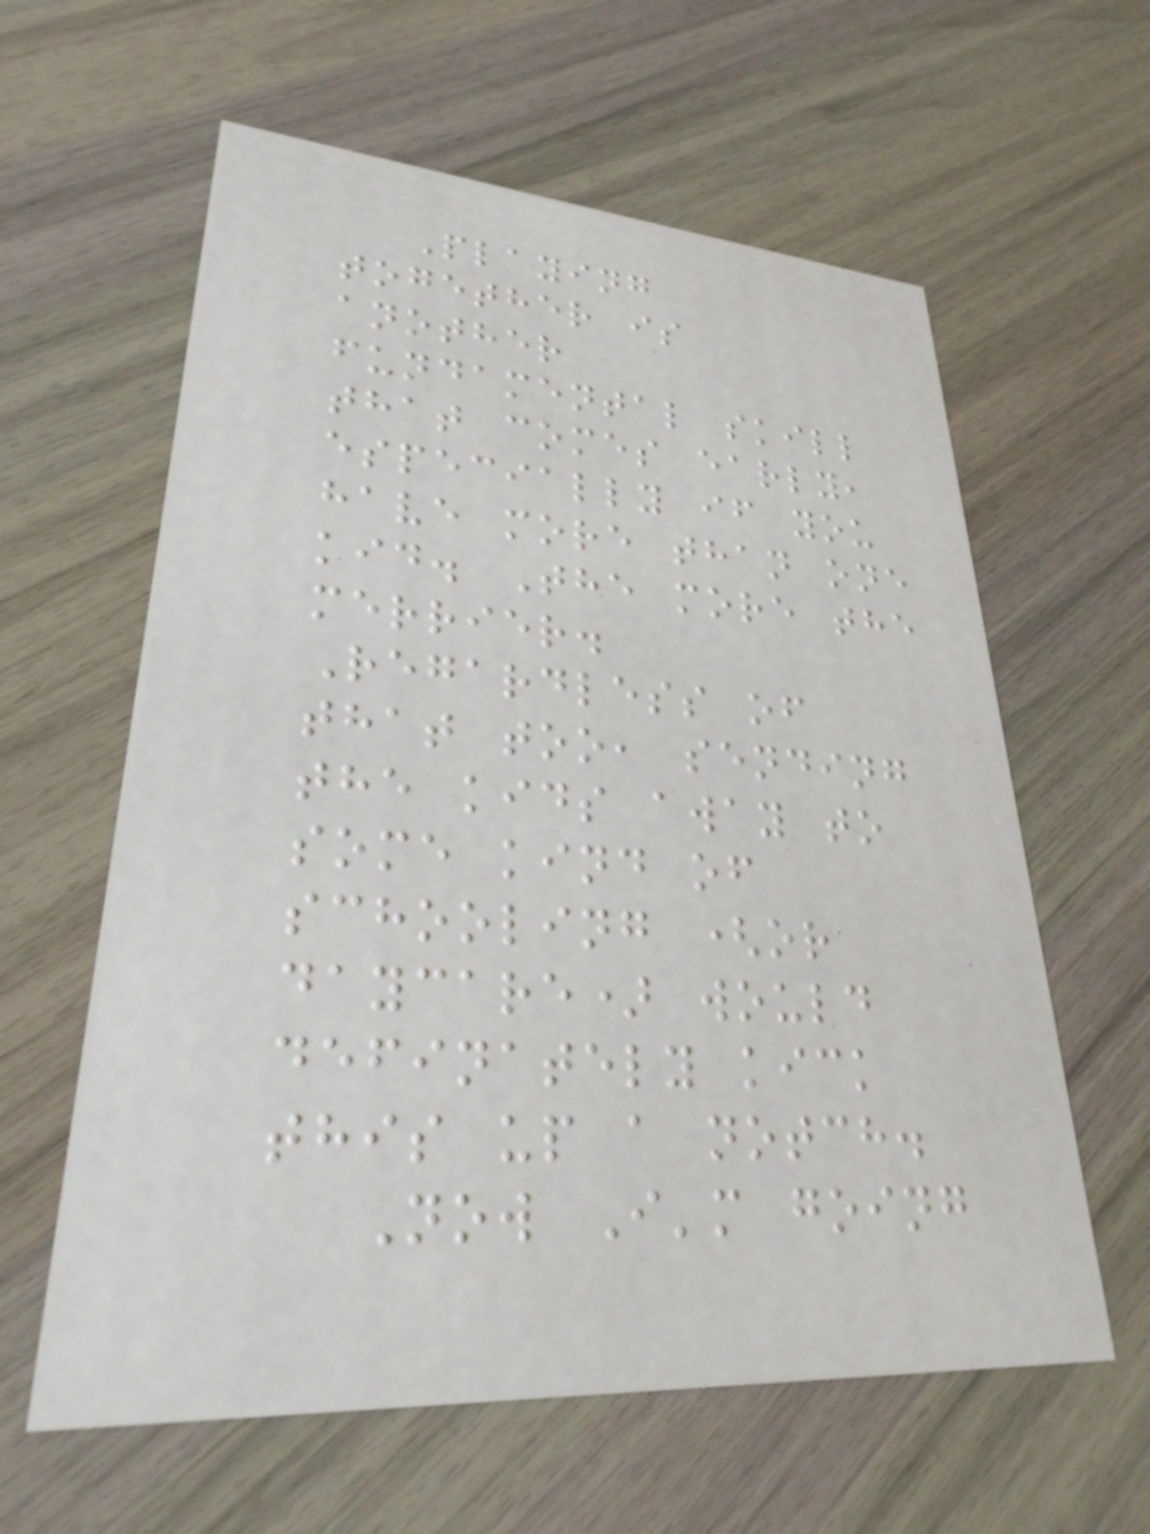Playing
together is
another
fundamental skill
that comes early,
especially if you
have more than one
kid. The more the
merrier.
Regardless of
that too, sending
the kids away to
some kind of
schooling (or
daycare) would
definately kick
this up a notch.
Now I'm going
